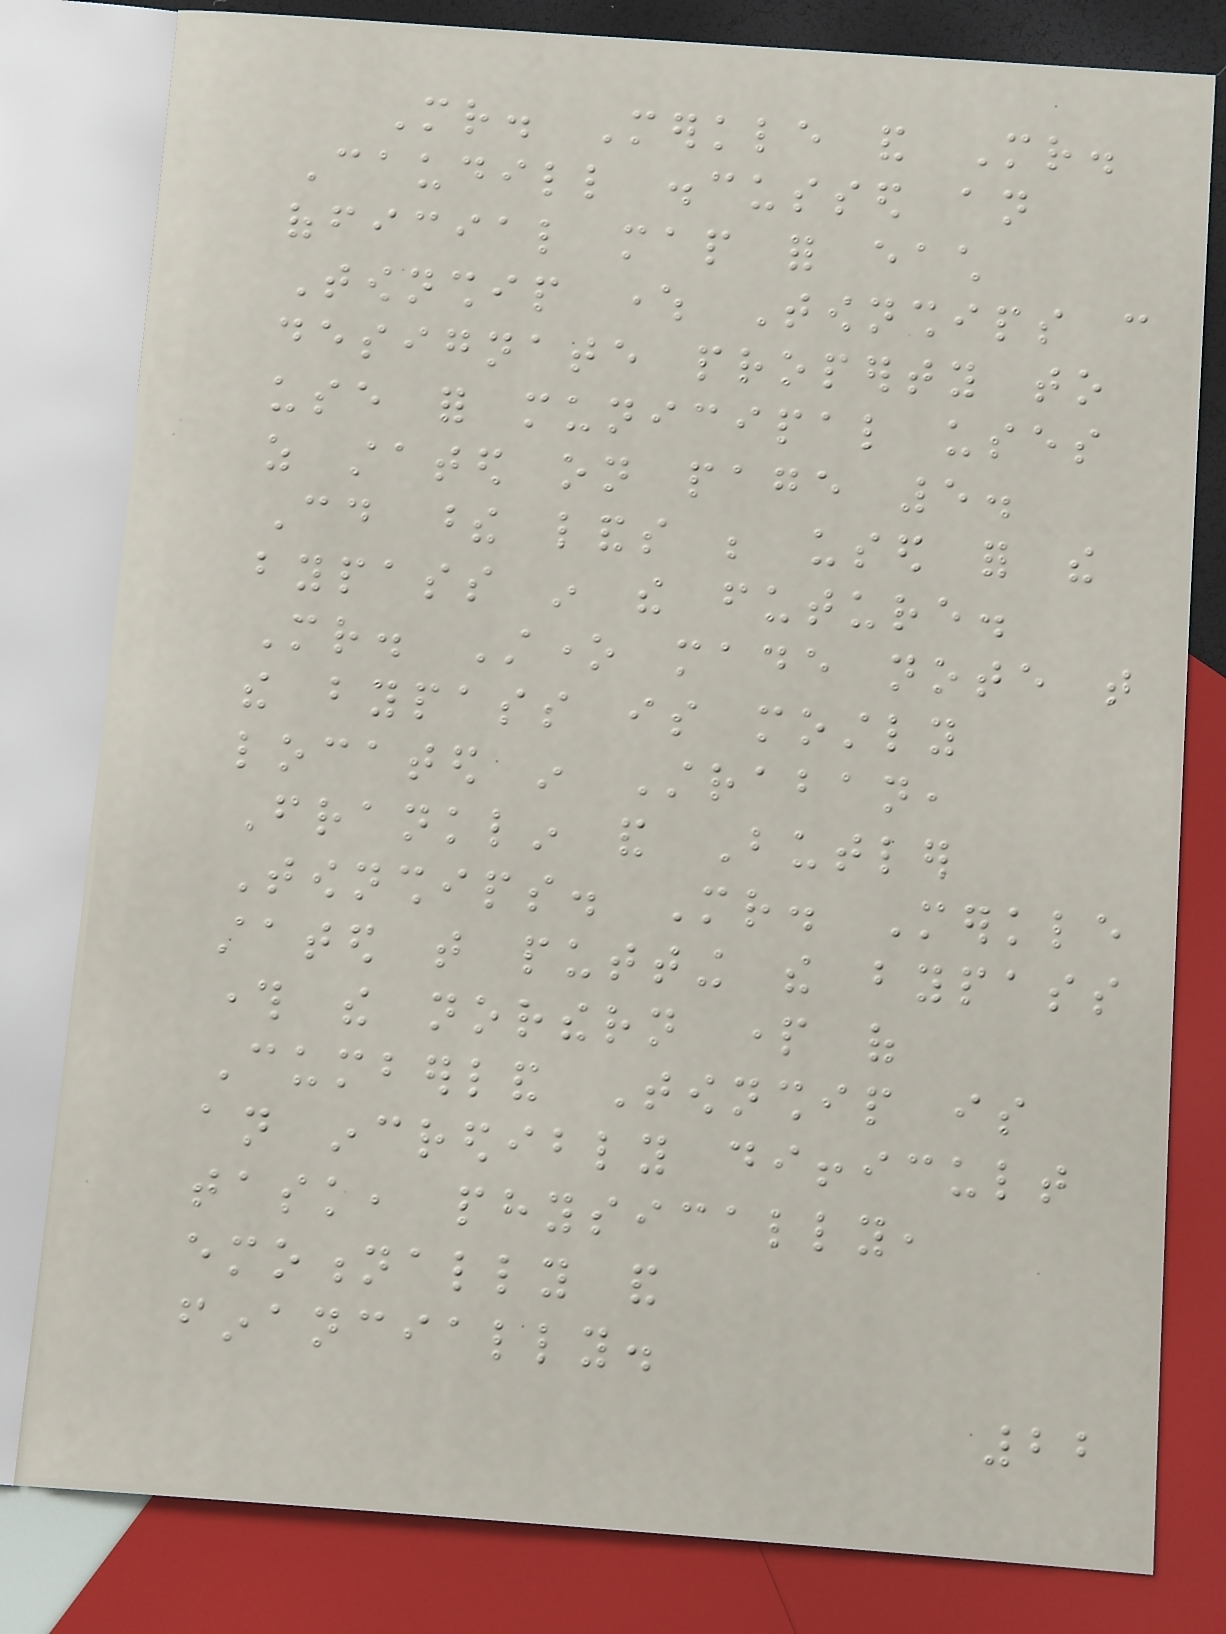Mr. Merkle and Mr.
Caudill discussed an
official map for each
Township where Townships can
designate property to
use for municipal uses
as stated on page 5.
Could these lands be used for the
bypass in the future.
Mr. Stone made note that
the bypass is mostly
located in Straban,
Franklin and Butler
Townships. Mr. Merkle
stated that putting the bypass
through the northern part of
Cumberland Township is
an incredibly difficult
task, physically,
emotionally and
financially.
22
